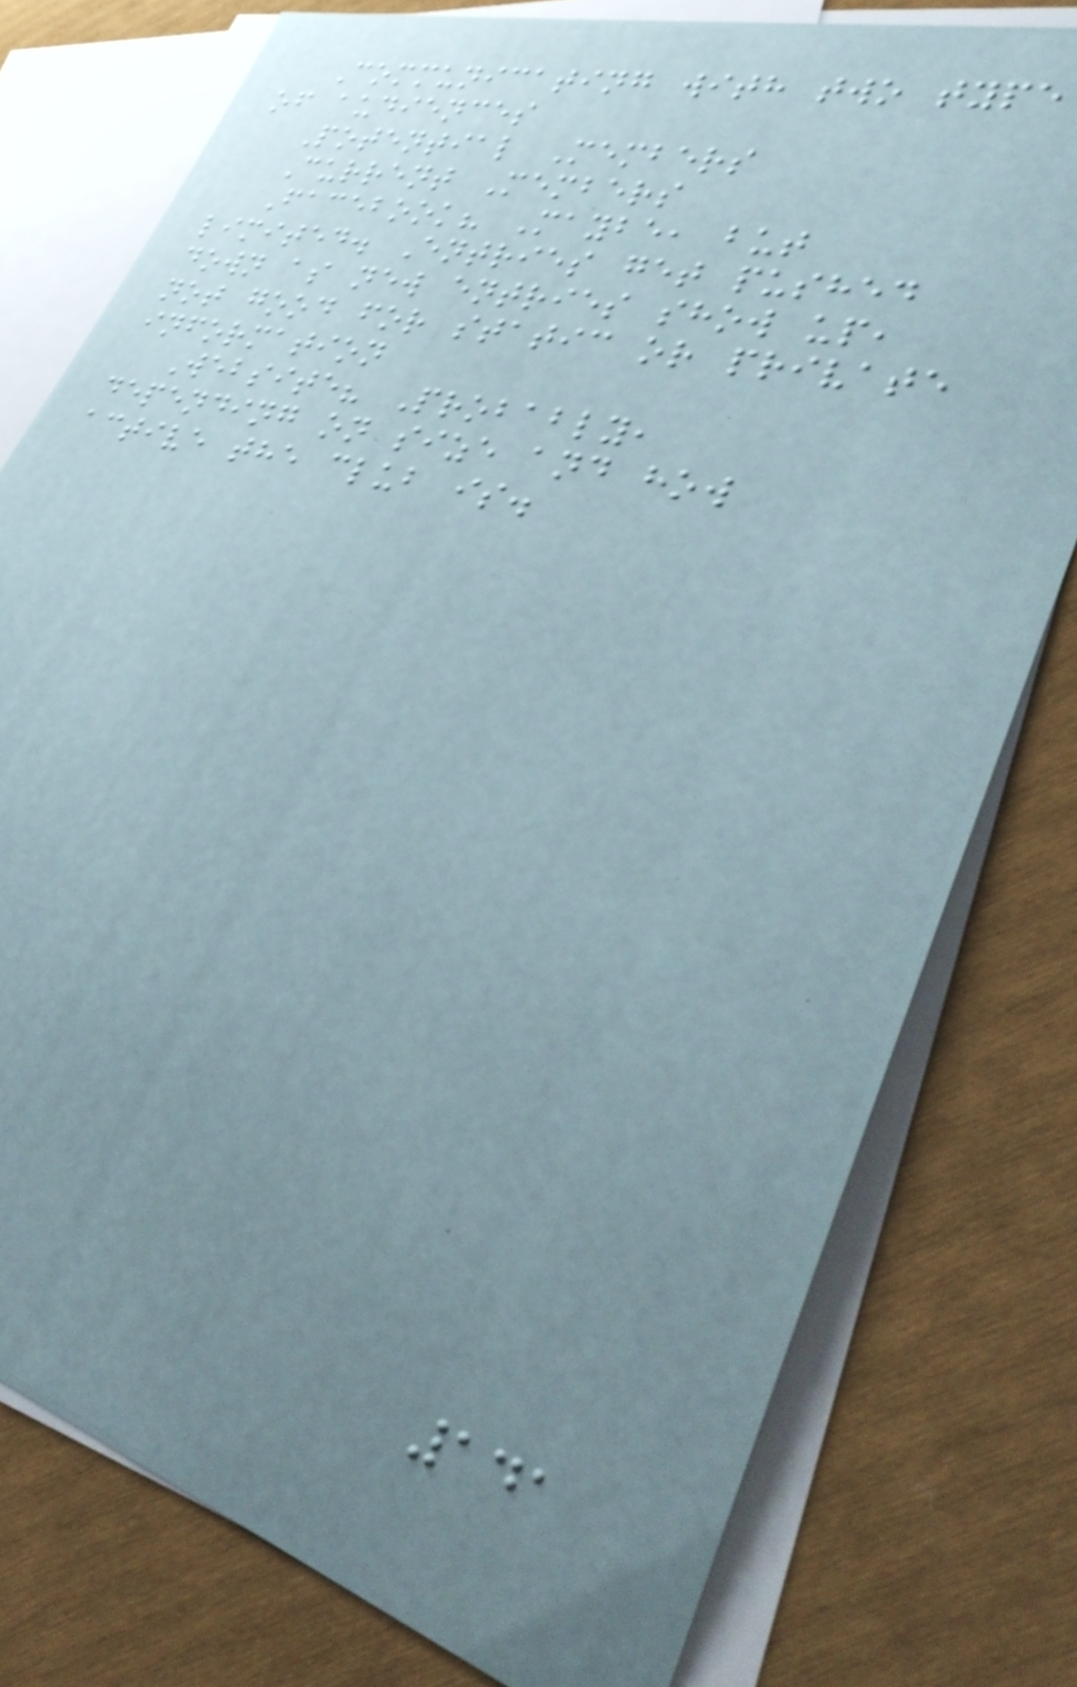Communicating with two type
of audiences
Potential Members
Current Members
Facebook? Maybe, but
limited. Entries get pushed
down as new entries show up,
not good for static or private
information
Website? Probably,
depending on size and how
active the club is.
141
